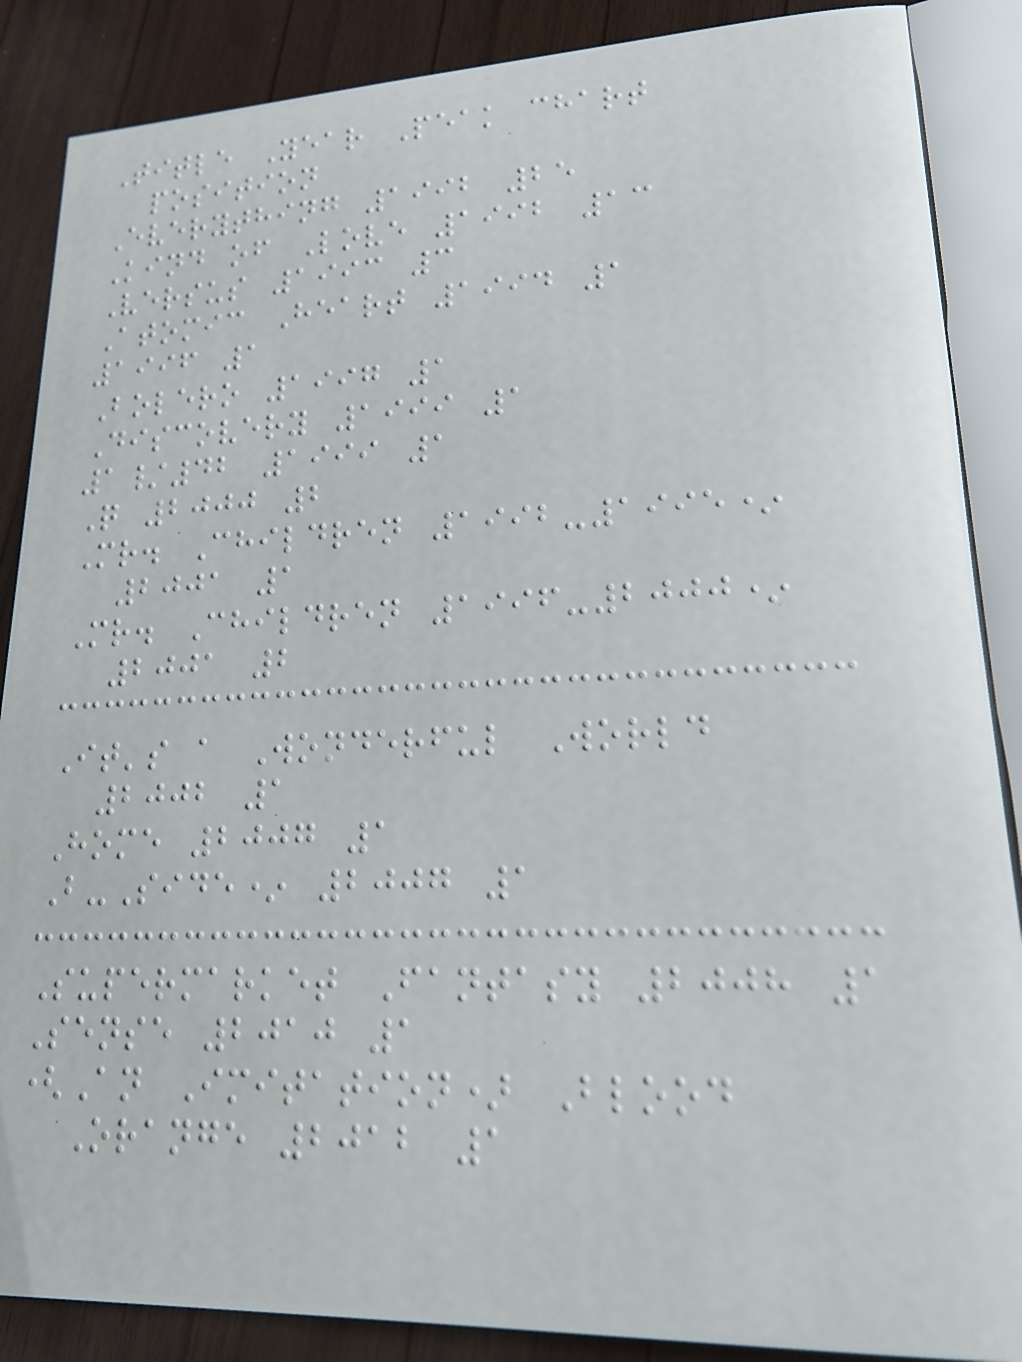Title Year Peak chart
position
Everything 1992 25
Kind of Love 1992 13
Versus 1993 3
Atomic Heart 1994 1
1996 1
Bolero 1997 1
Discovery 1999 1
1/42 1999 1
Q 2000 2
Mr. Children 1992-1995*
2001 1
Mr. Children 1996-2000*
2001 2
It's a Wonderful World
2002 1
Home 2007 1
B-Side* 2007 1
Supermarket Fantasy 2008 1
Sense 2010 1
(An Imitation) Blood
Orange 2012 1
